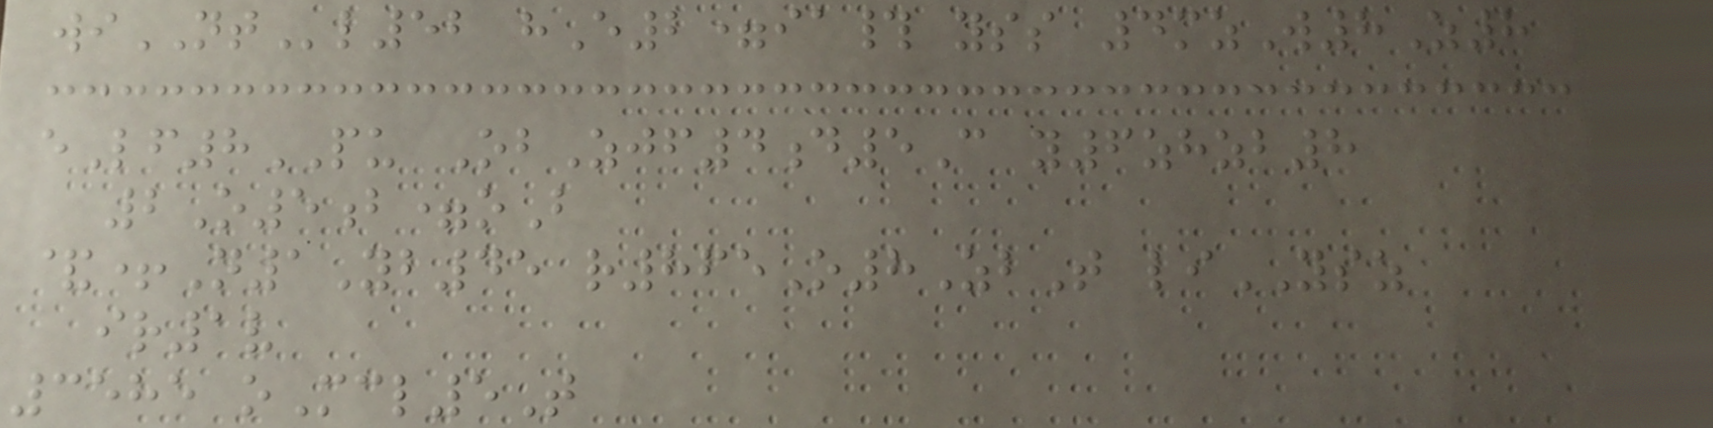wiNTl52 hE2=ia# yss 4mzW8Z8
eLf8PU ObZjf4d5C y6zhzb8
2O5b=oB
&+N1Yb45 r865O8ZbT liYSZ
ir1v
3585 oMcl5T
